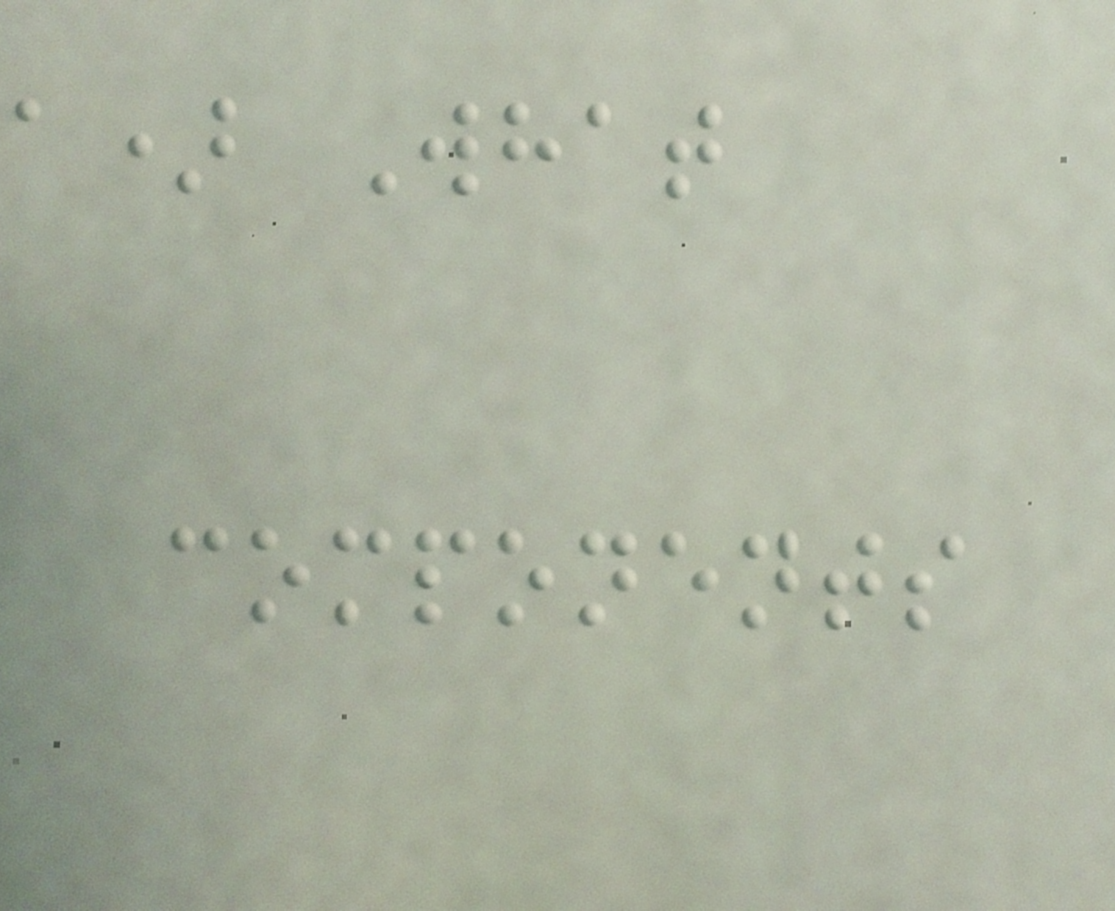a) What
components
